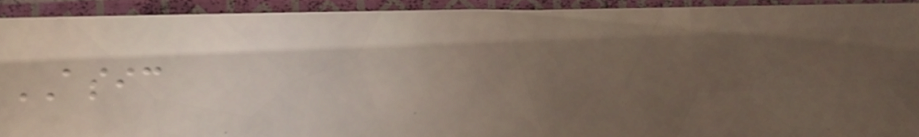ASIC
